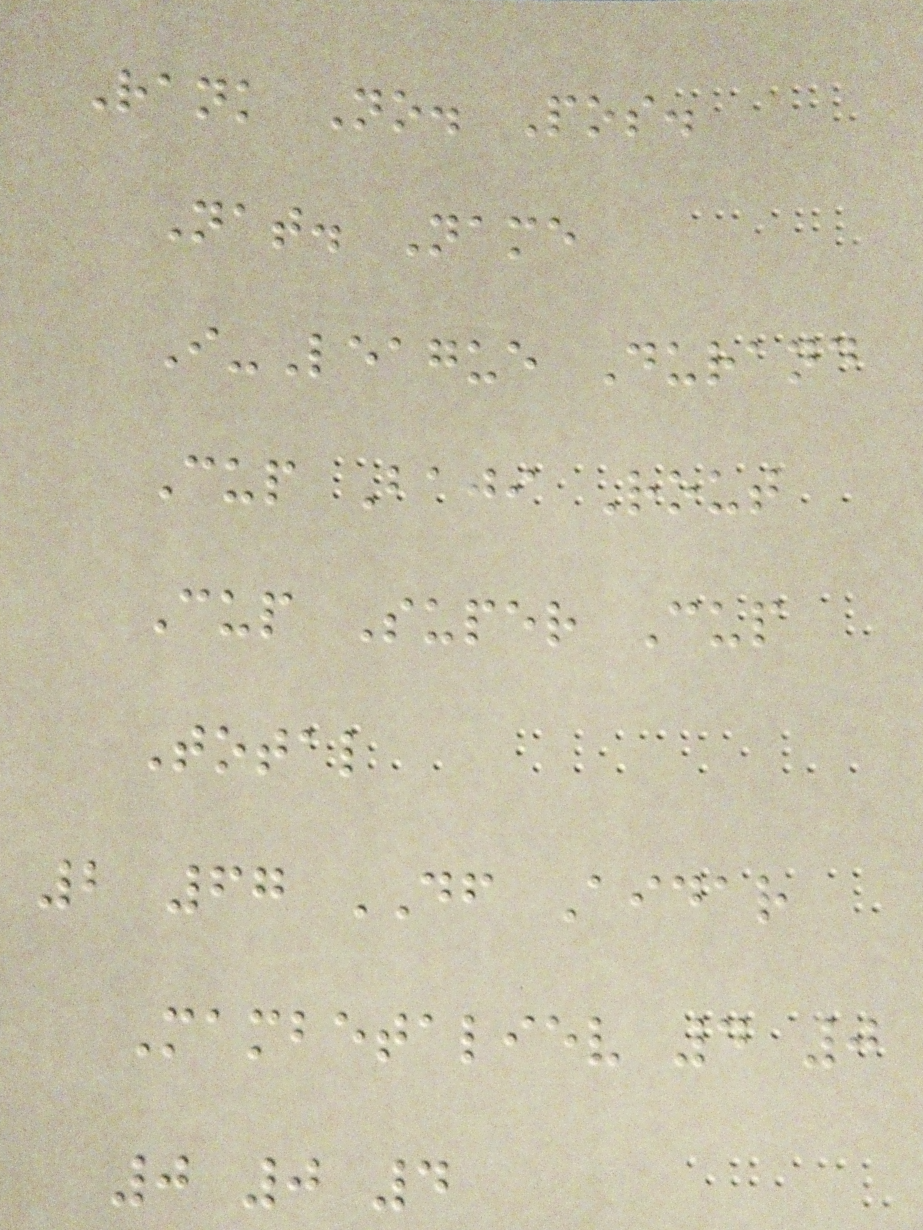Rank No. Pos.
Nat. Name
I-League Durand
Cup Baji Rout
Cup Super Cup
Total
2 67 DF Aidar
Mambetaliev 4 0
0 0 4
